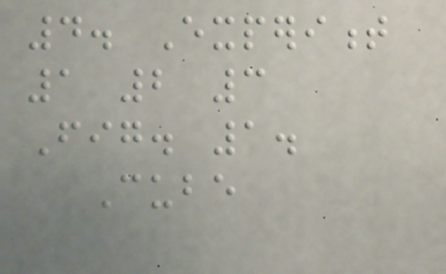4. Experiment
1 2 3
Fig. 1.
Cube
